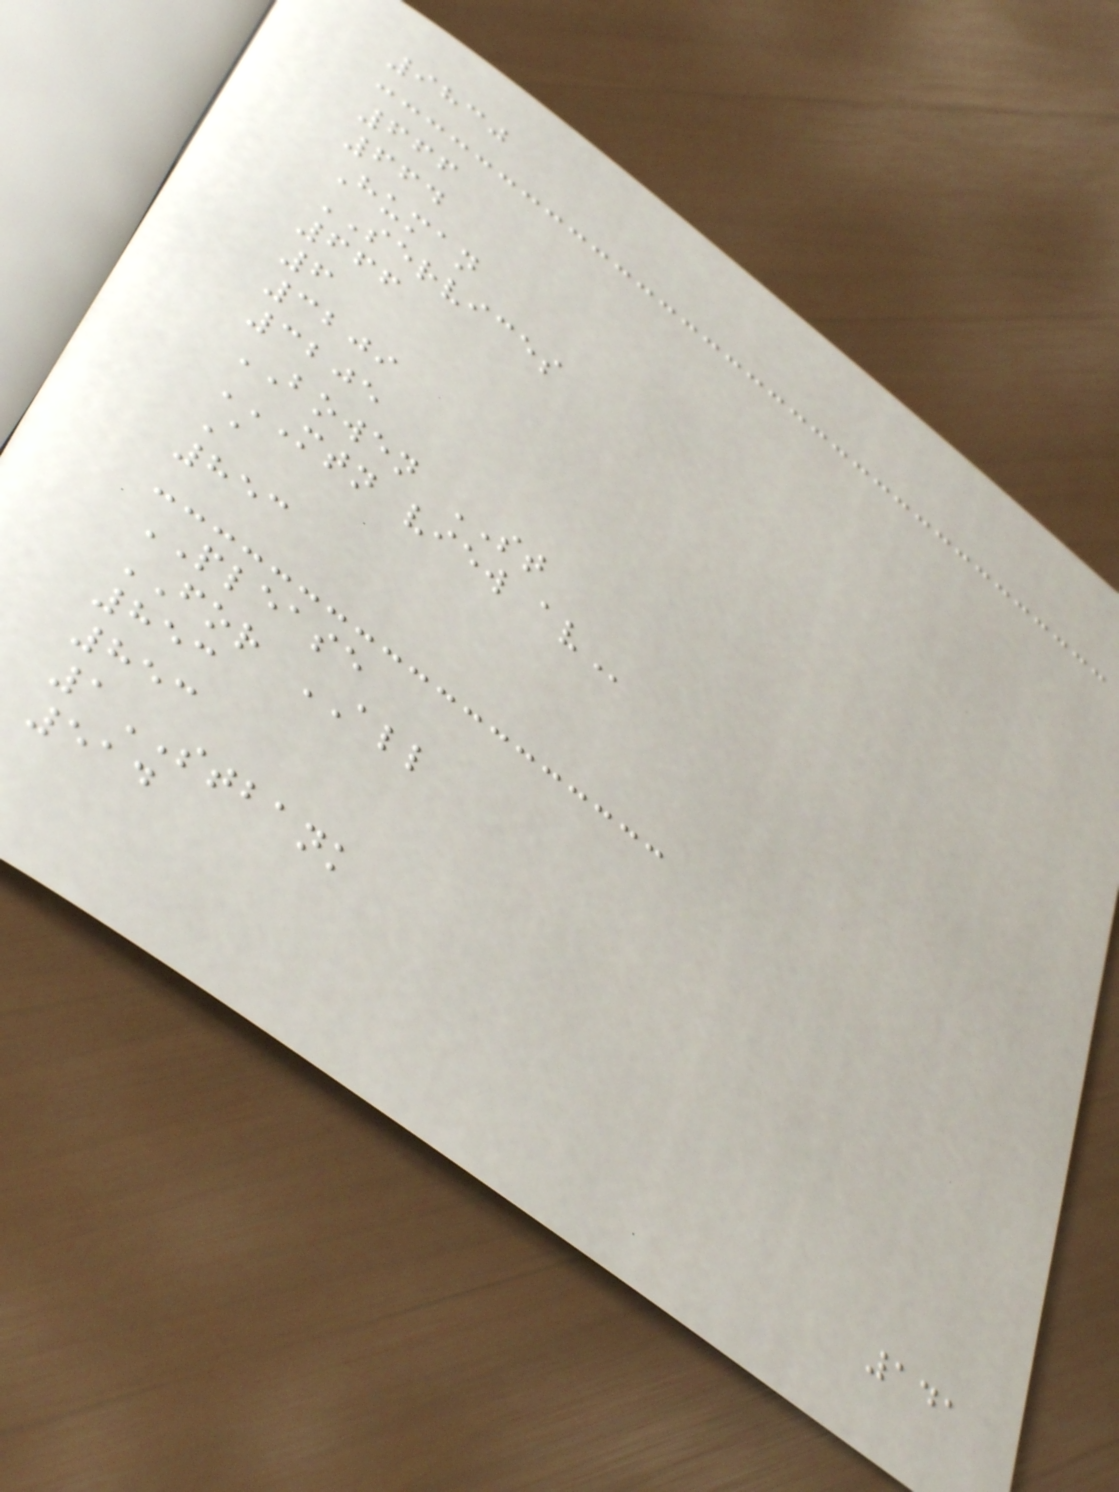9830
666
664
Human
SERVICES
666
6
3209
3205
BOWEN ST
MTN VIEW AV
A
853
PLEASE
FOR ALL
853
853
1STBANK
514
141
